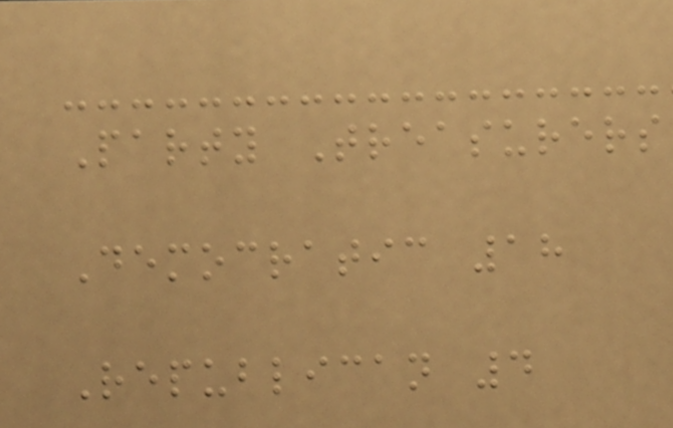Party Treasurers
Democratic 18
Republican 4
